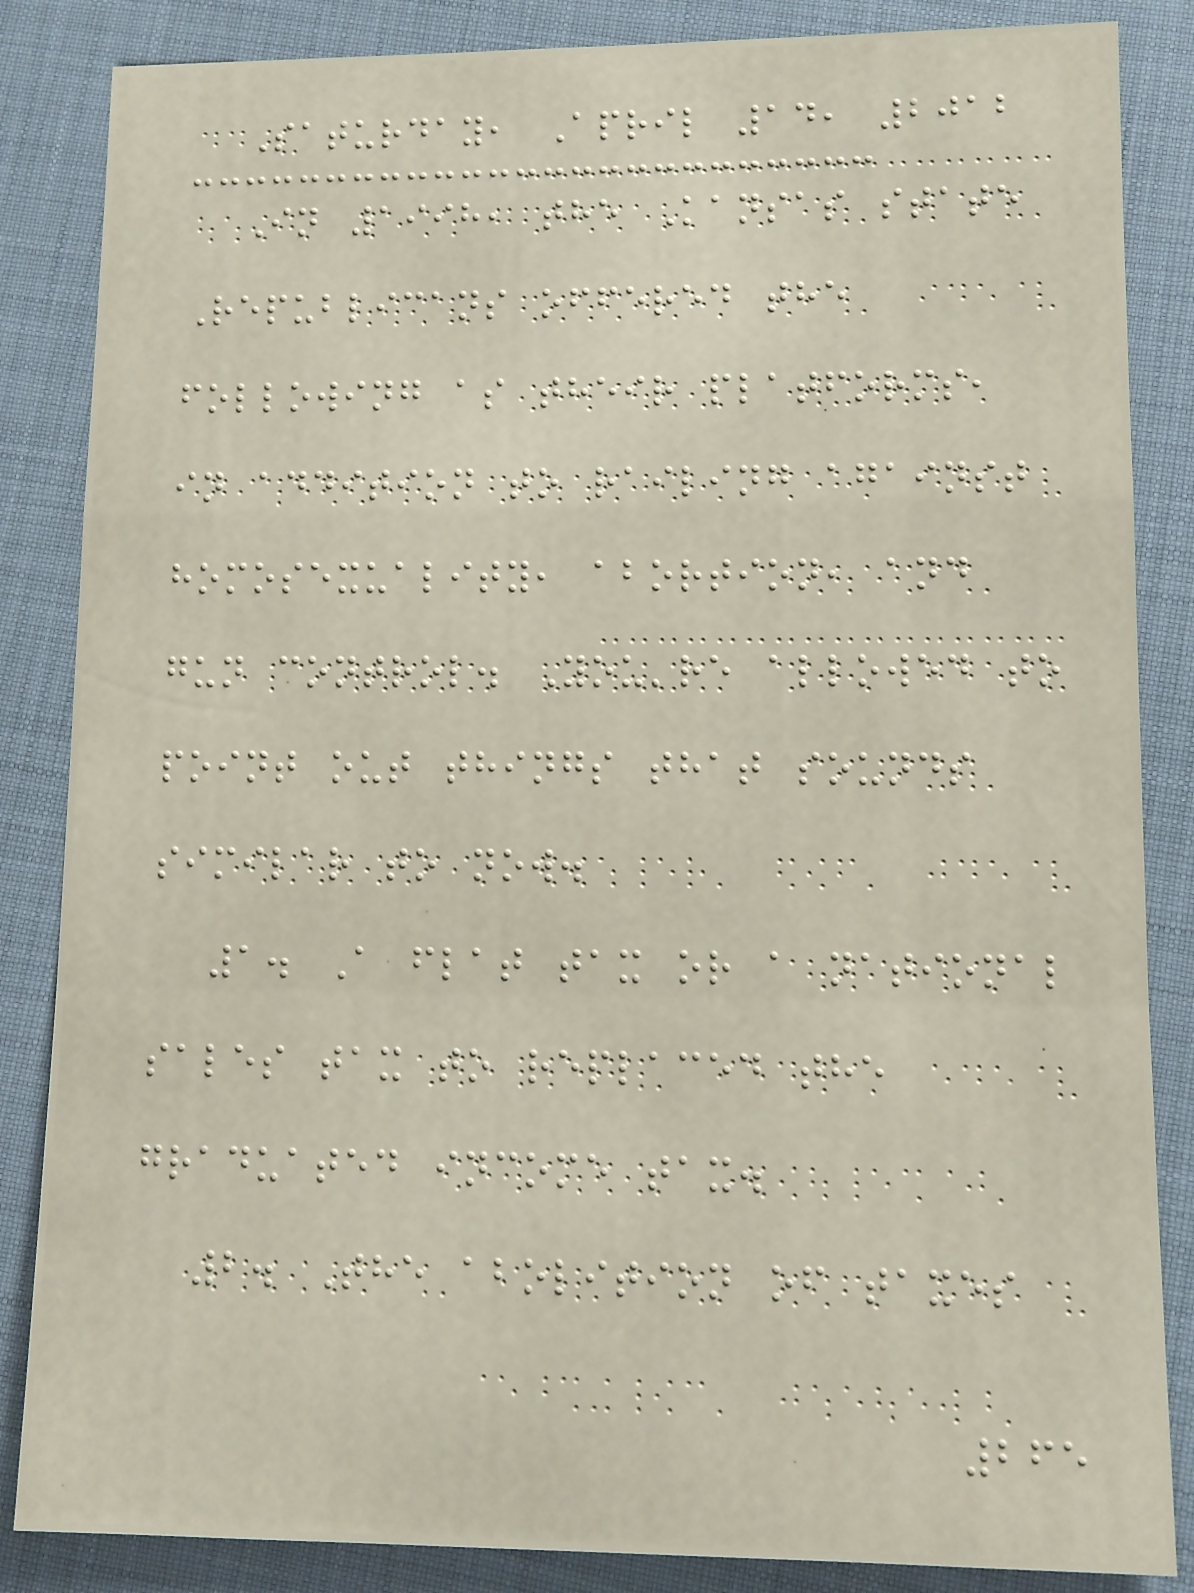Saturday, April 14, 2012
In 1998, the Kansas state
Republicans offered the
following as their platforms,
in addition to railing against
homosexuality, abortion, and
gun control. You're allowed to
point out things that sounds
similar to now.
1. A flat tax or a national
sales tax to replaced the
graduated income tax.
2. The abolition of taxes
265
